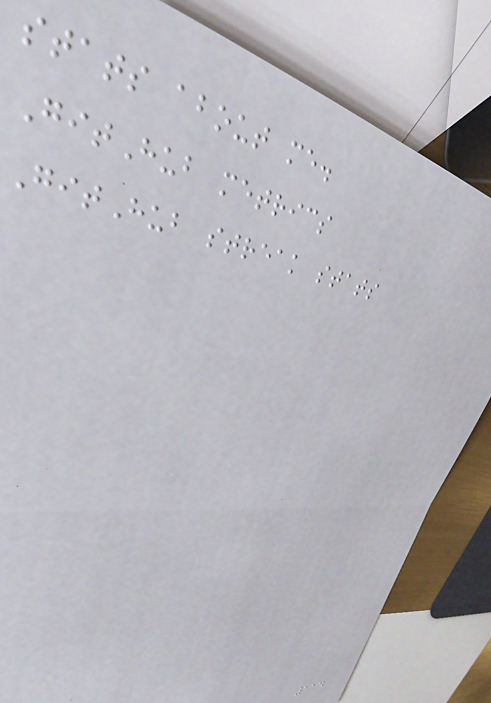stats about me.
GitHub metrics
GitHub streak stats
114
